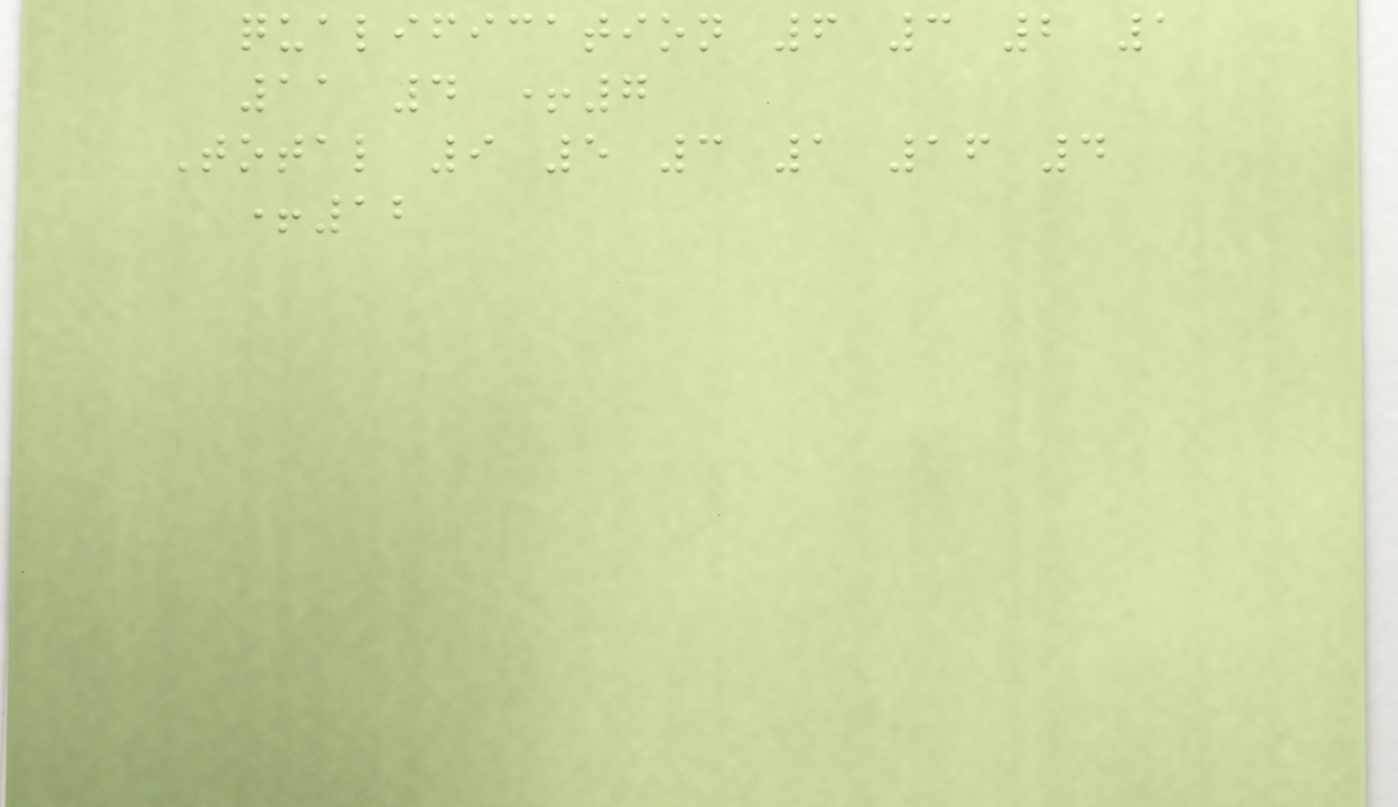qualification 6 3 2 1
11 4 +7
Total 9 5 3 1 16 4
+12
